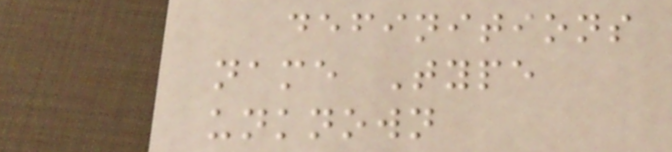definitions
name Type
unknown
